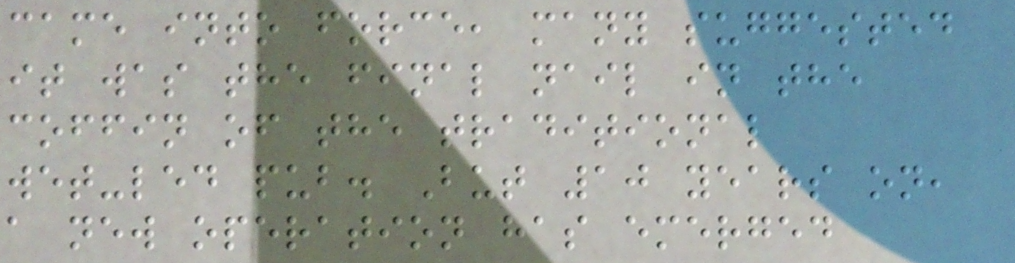came into force, many suggested
it was the final nail in the
coffin of the traditional
wet-led pub. But 10 years on,
a new operation has emerged
